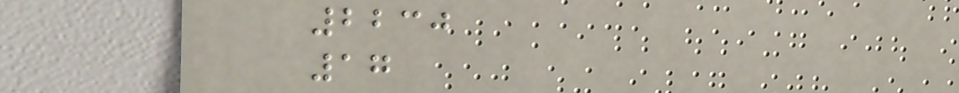2230
17
